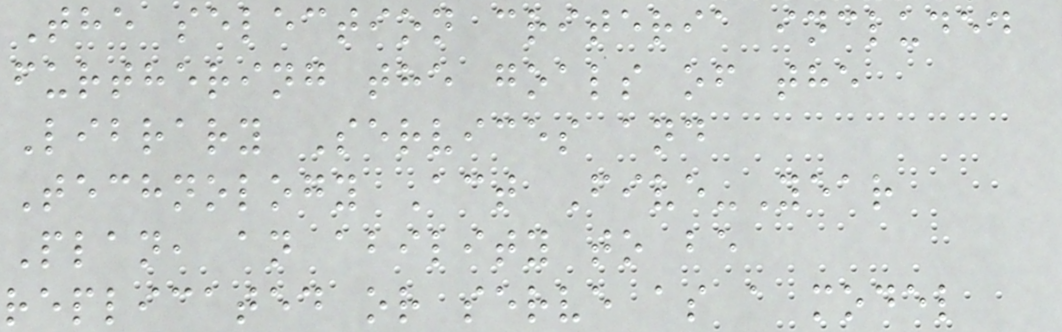The selection criteria included
furthering the goals of the
Library Services and
Technology Act Five-Year
Plan, an ability to be
replicated or serve as a model
